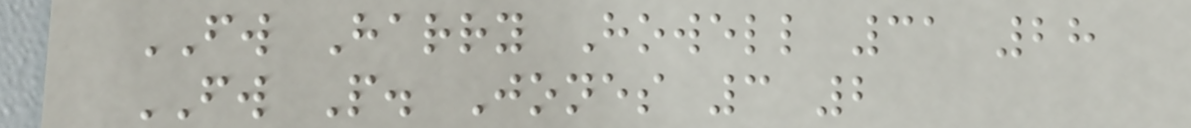FW Harry Howell 31 28
FW P. Jones 3 2
